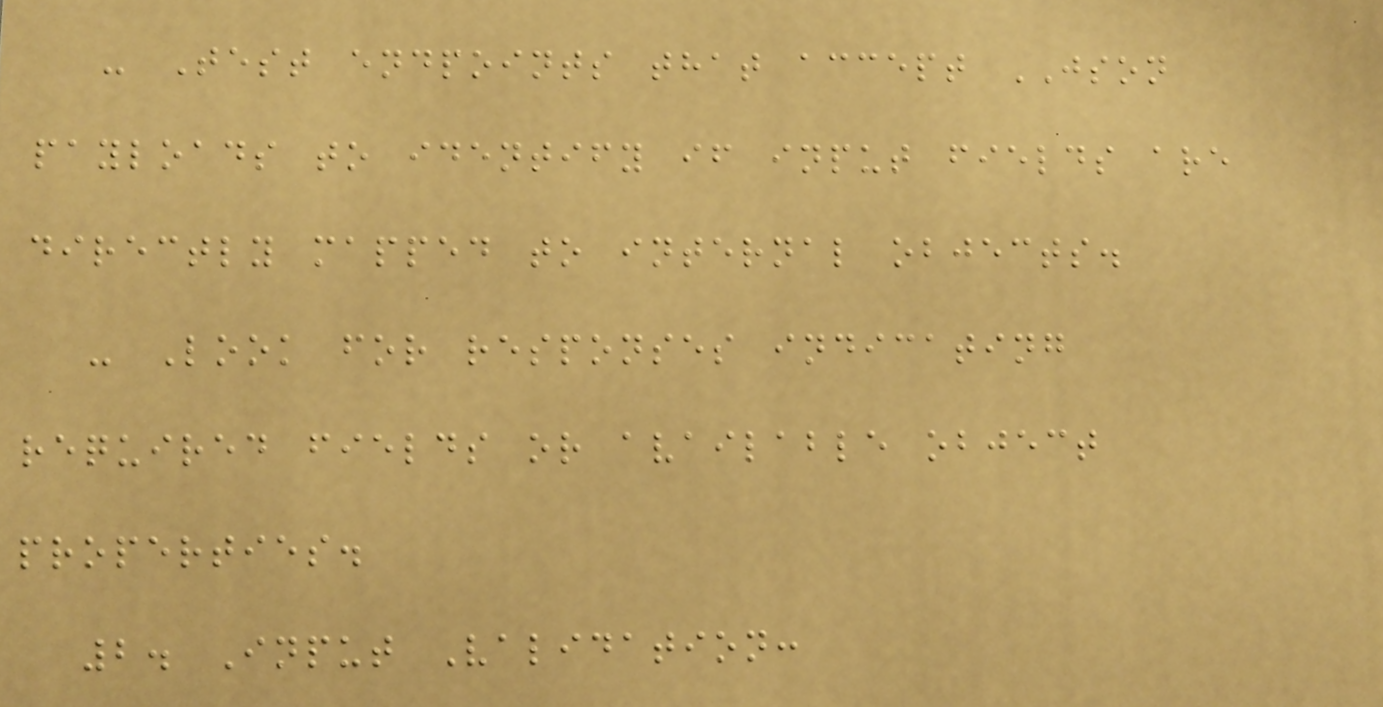- Test endpoints that accept JSON
payloads to identify if input fields are
directly mapped to internal objects.
- Look for responses indicating
required fields or available object
properties.
2. Input Validation:
